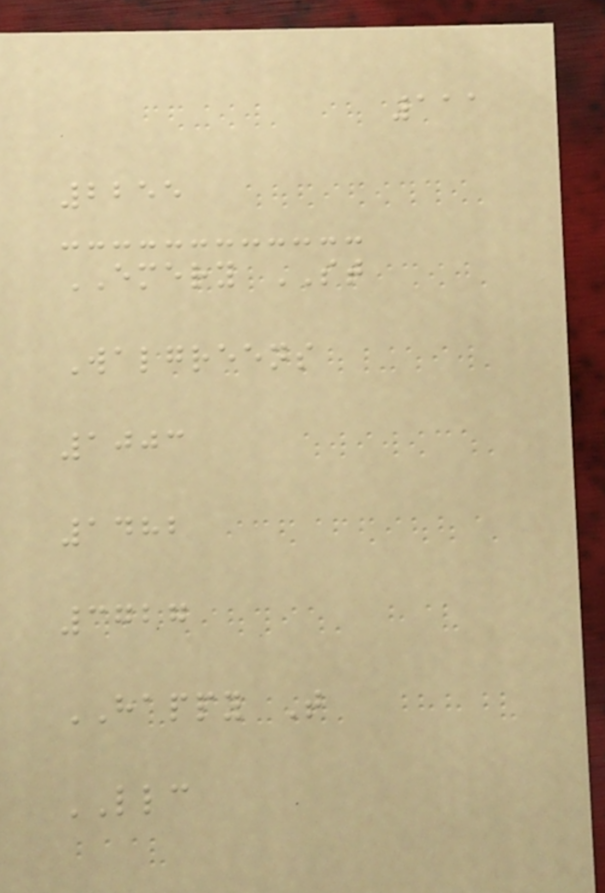111
2255
EMERY ST
Walgreens
1003
1482
3727
HAPPY T
LLC
